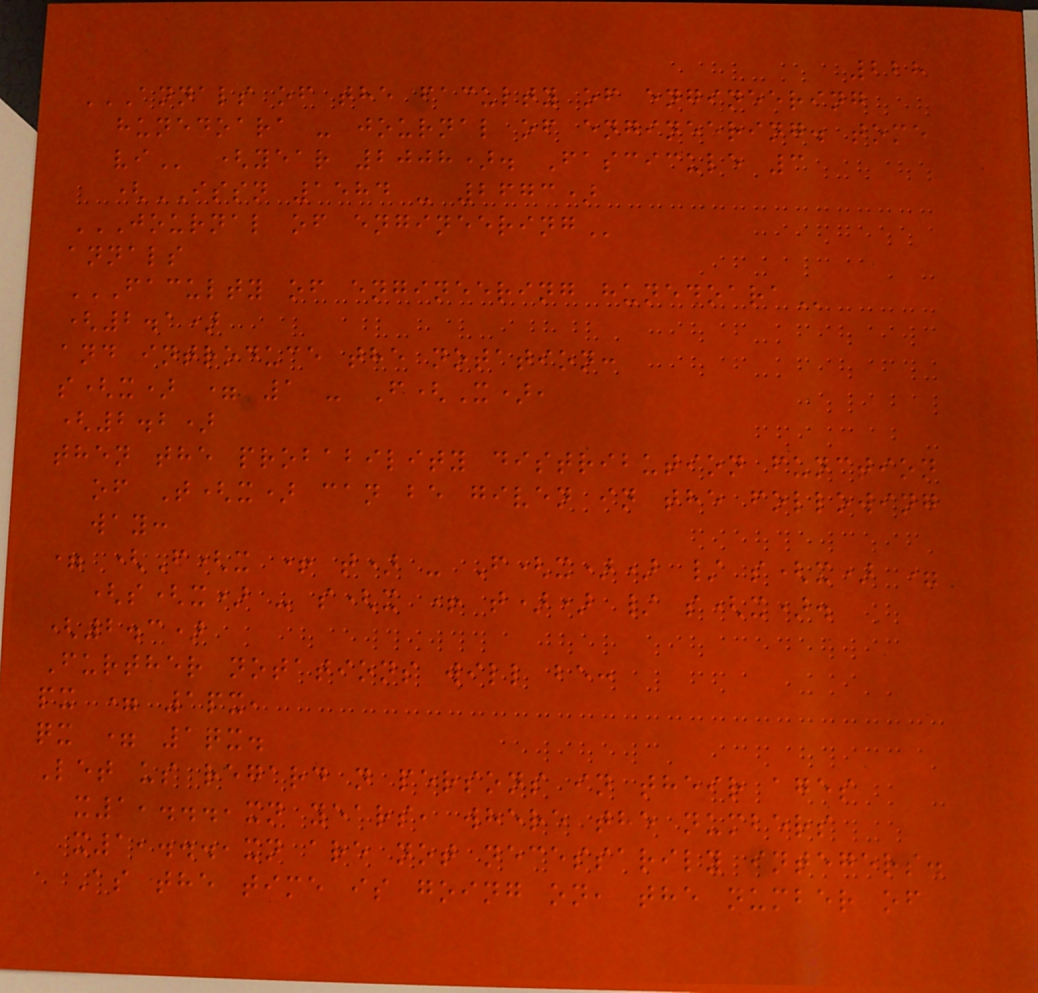228
ANNALS OF THE FACULTY OF ENGINEERING
HUNEDOARA - JOURNAL OF ENGINEERING. TOME
VI (year 2008). Fascicule 3
(ISSN 1584 - 2673)
JOURNAL OF ENGINEERING
annals
FACULTY OF ENGINEERING HUNEDOARA
(2.1)
and introduce the notation:
s(x) = 1 - F(X),
(2.2)
then the probability distribution function
of T(x) can be given in the following
way:
= (F(x + t) - F(x)) / s(x) =
(s(x) - s(x + t)) / s(x).
(2.3)
Further notations will be:
px = 1px,
qx = 1qx.
Let us regard n persons in their ages
x1,...,xn years, where the numbers
x1,...,xn are not necessarily integers.
As the time is going on, the number of
